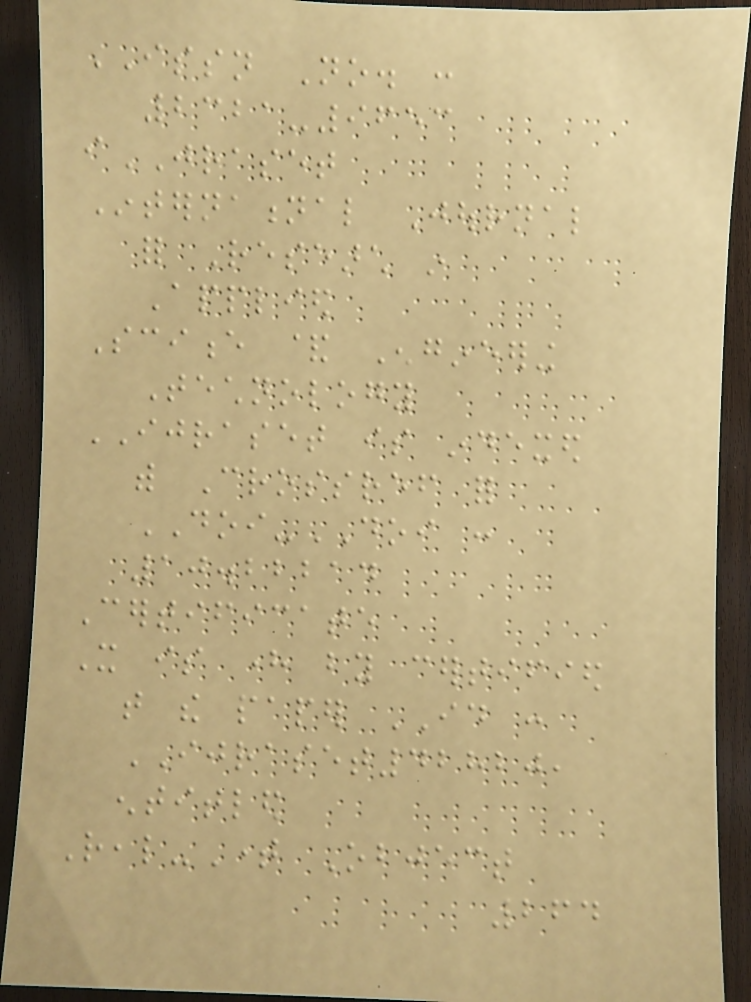ISSN No. :
2321-9653
iJRASET
International Journal
for Research in
Applied
Science & Engineering
Technology
IJRASET is indexed
with Crossref for
DOI-DOI :
10.22214
Certificate
It is here by certified
that the paper ID :
IJRASET42820,
entitled
Real-Time Object
264
